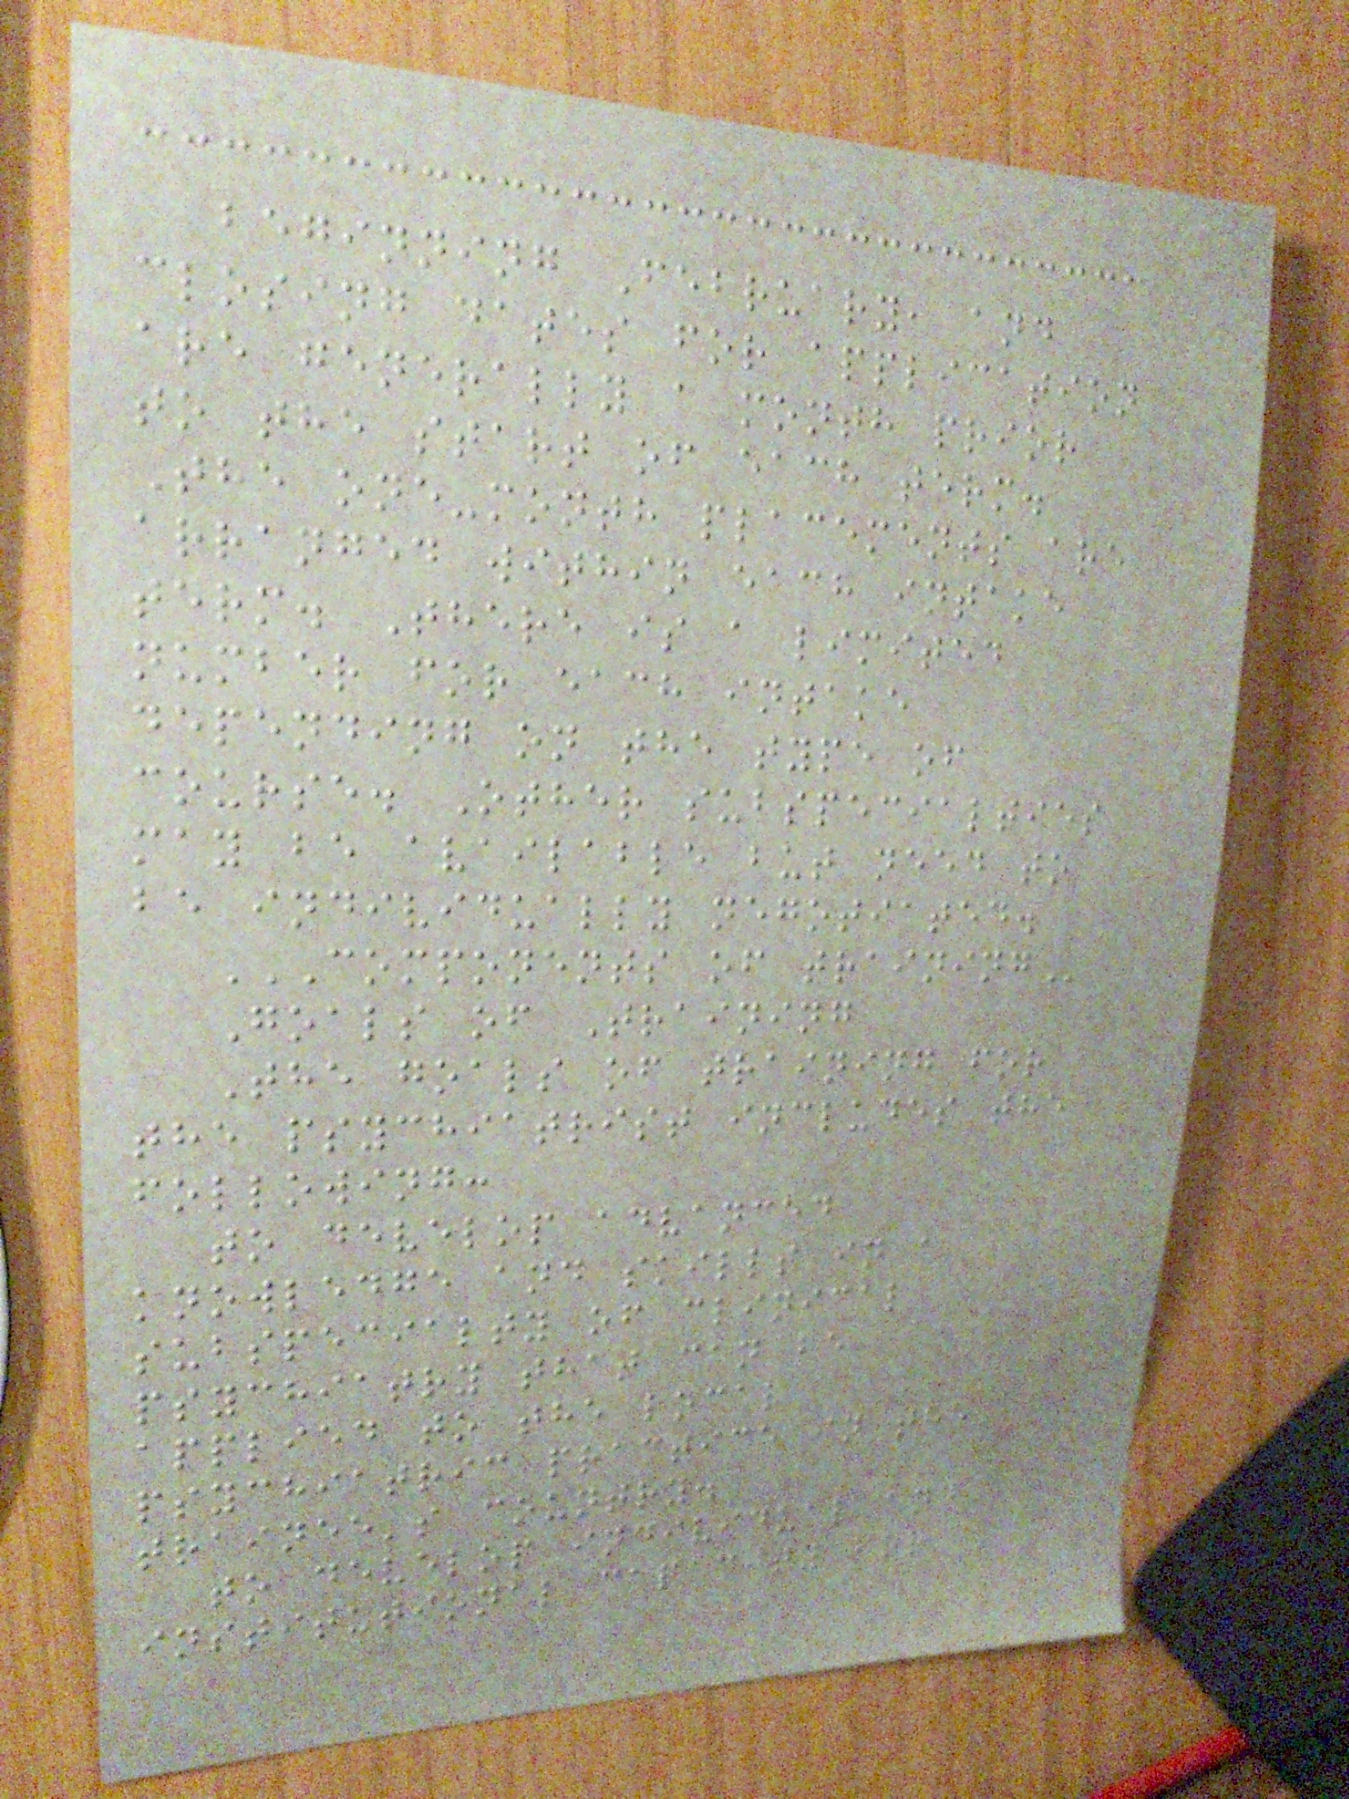beginning February, and
closing dates for application
are generally a month prior
to the start of each term.
The one-month placements are
arranged within each intake
term. There is a limited
number for each intake
depending on the type of
course. Other subspecialties
may be available but need to
be individually negotiated.
COMPONENTS OF TRAINING
Goals of Training
The goals of training for
the psychiatrist includes the
following:
to develop advanced
knowledge and skills in a
subspecialty of clinical
psychiatry that can be
applied to the local
psychiatric practice in the
trainee's country.
to develop individual and
institutional capacity for
